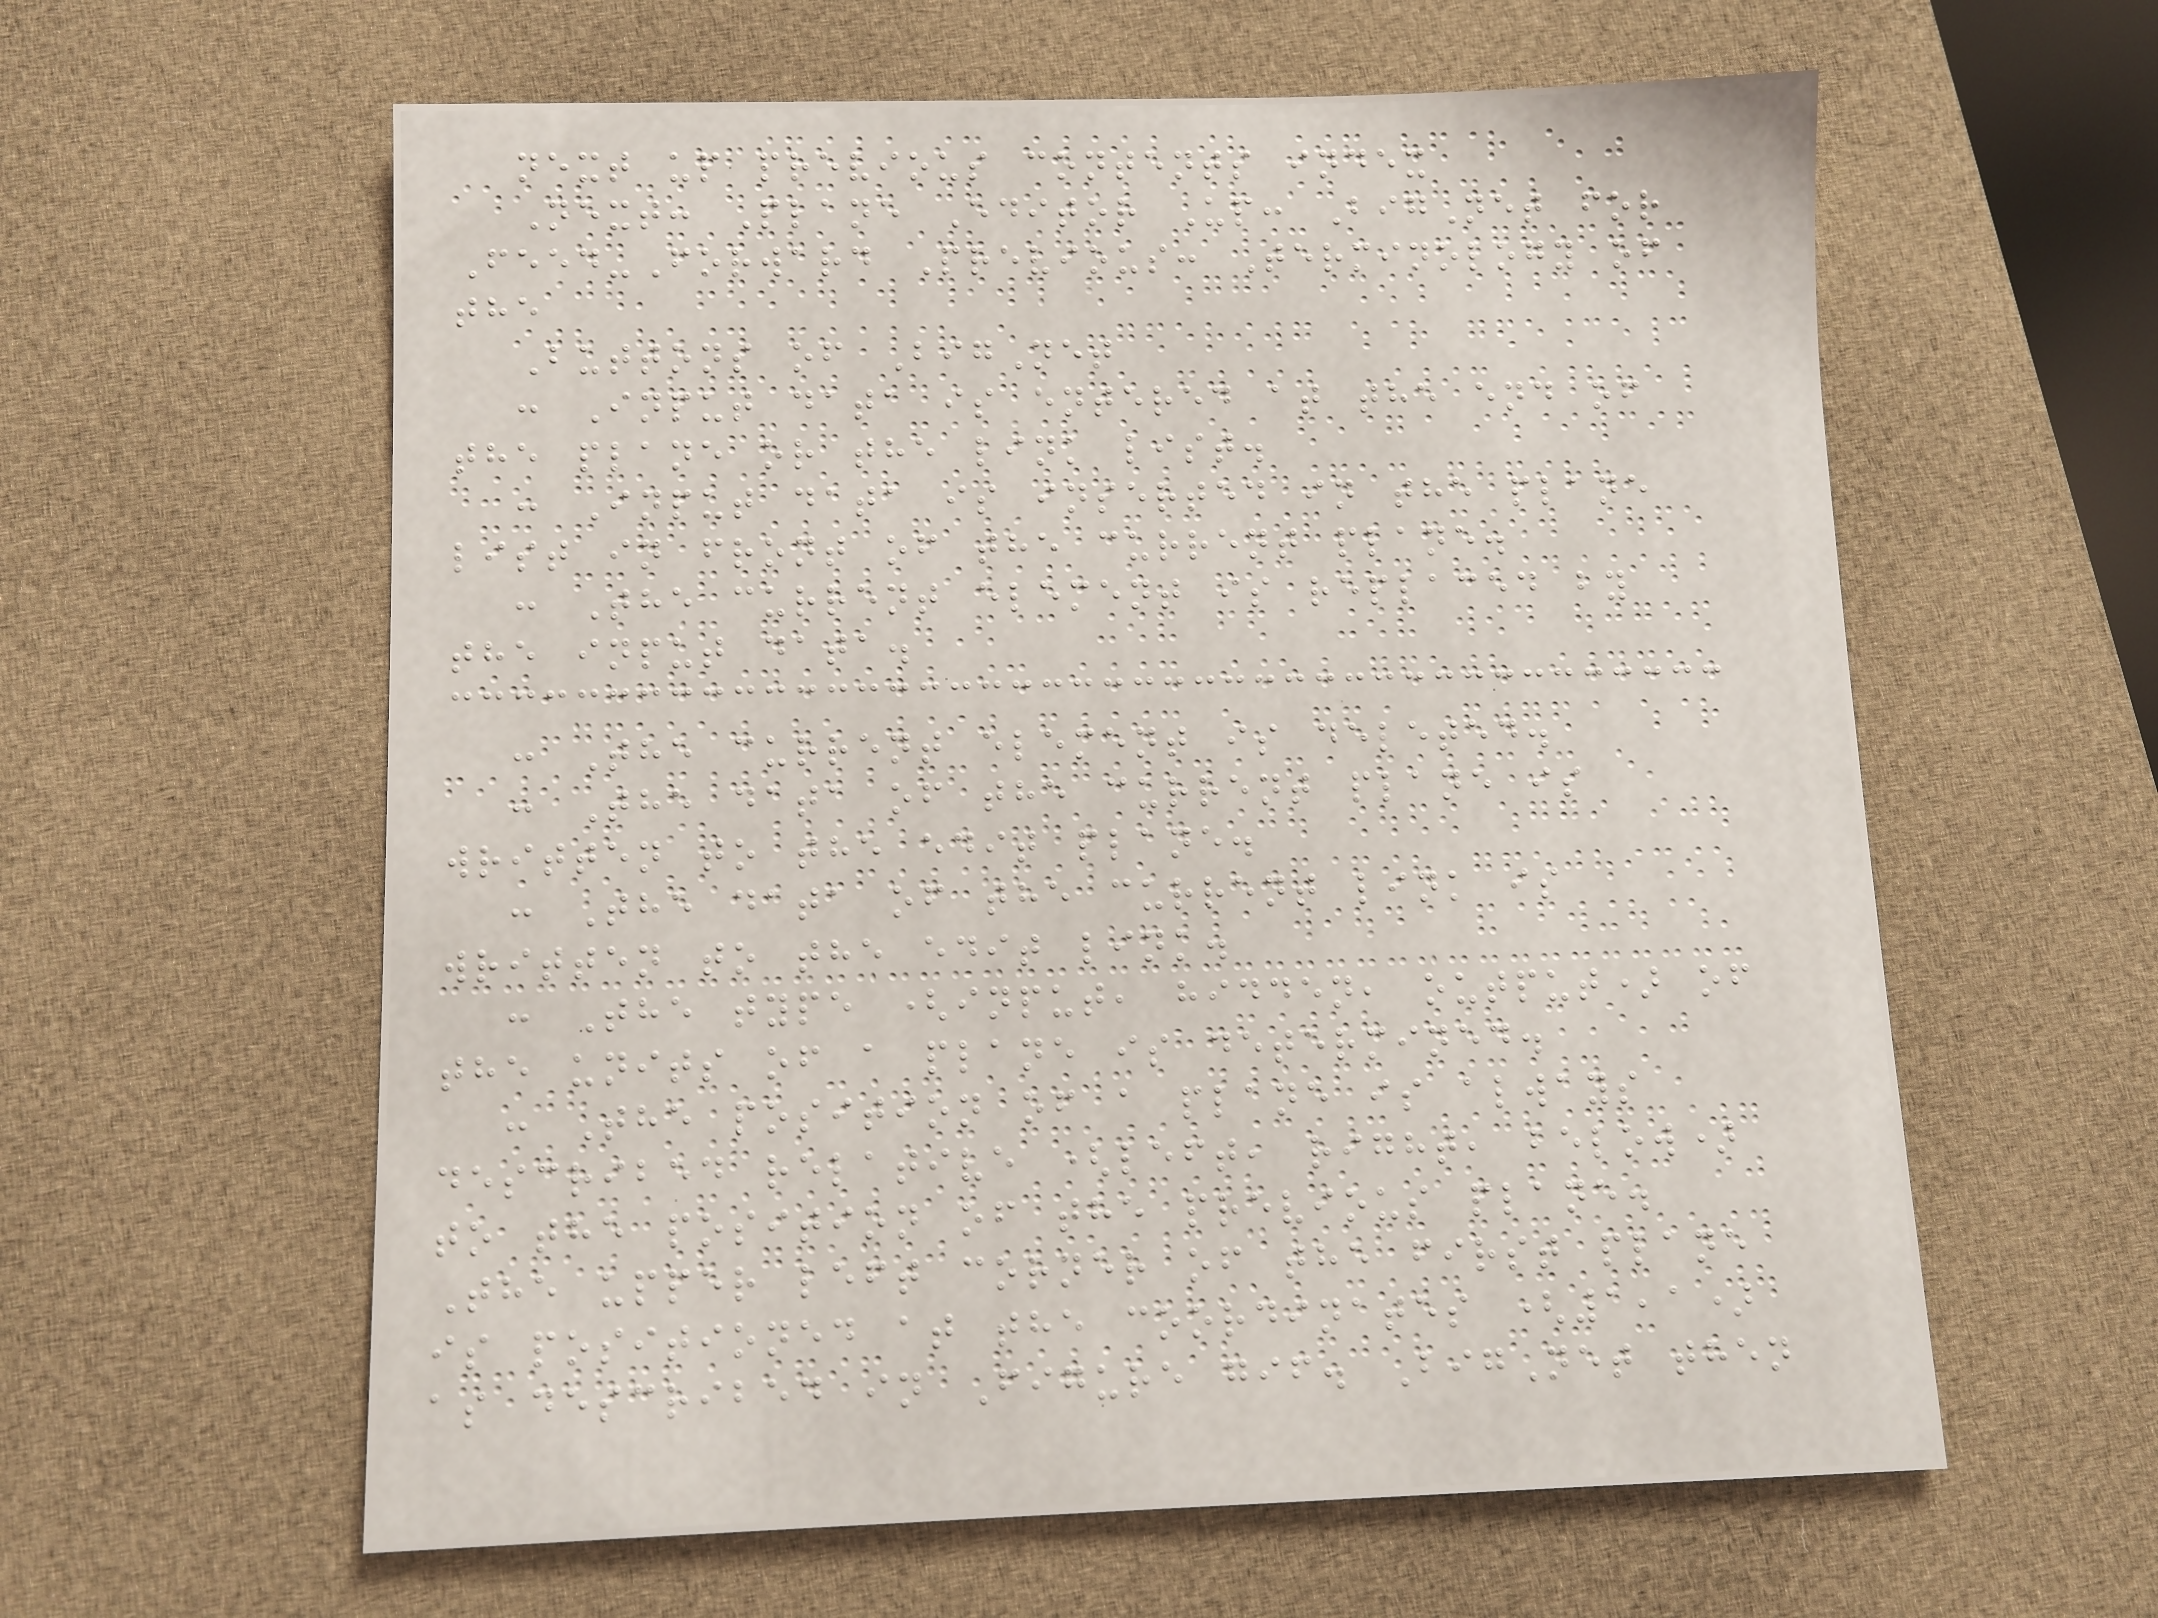next up previous contents index
Next: Plane Editor Up: BigNet for
Feed-Forward Previous: Terminology of
the
Buttons of BigNet
: Input data is entered at the end of
the plane or the link list.
: Input data is inserted in the plane
list in front of the current plane.
: The current element is replaced by
the input data.
: The current element is deleted.
: The data of the current plane is
written to the edit plane.
: The data of the current link is
written to the edit link.
: The type (input, hidden, output) of
the units of a plane is determined.
: The position of a plane is always
described relative (left, right, below)
to the position of the previous plane.
The upper left corner of the first plane
is positioned at the coordinates (1,1)
as described in Figure gif. BigNet then
